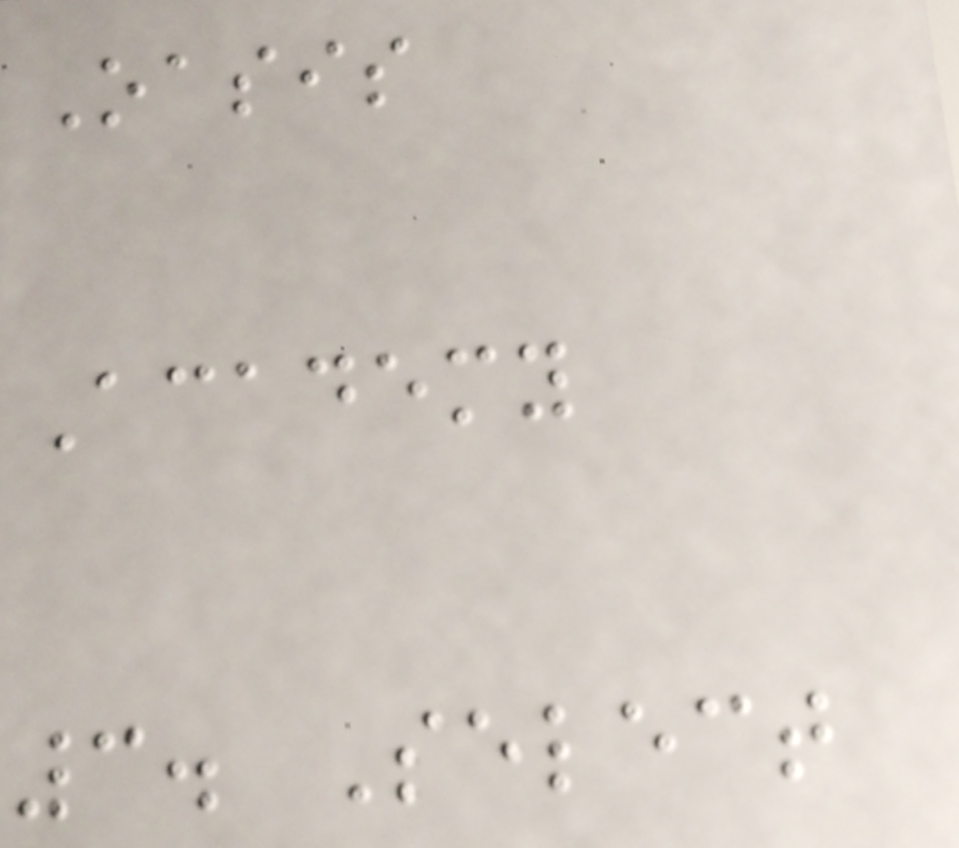Oasis
Academy
3. Select
